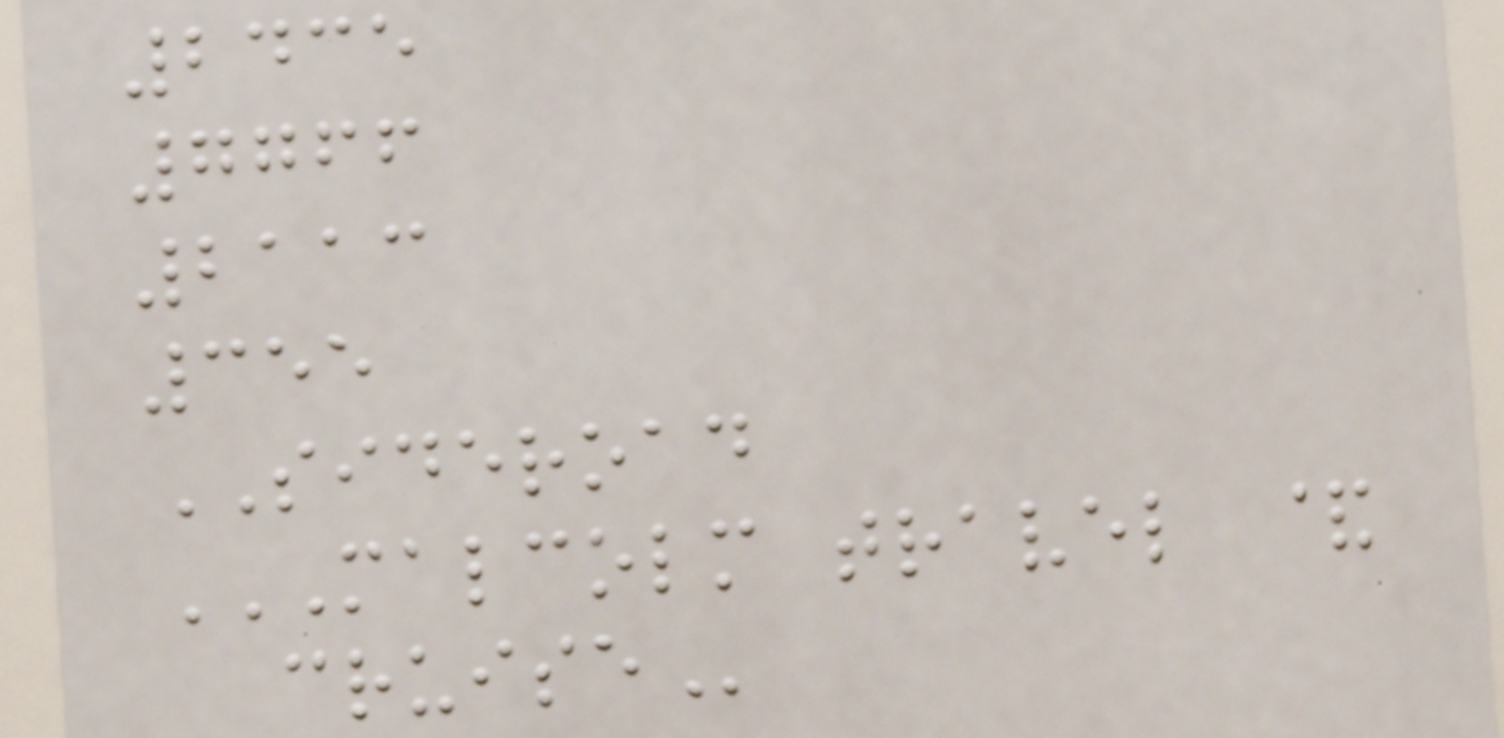2435
7766
2113
355
SIDEROAD
MALCOLM TRAVEL &
CRUISE
